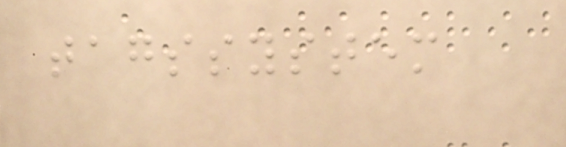tagssystem
